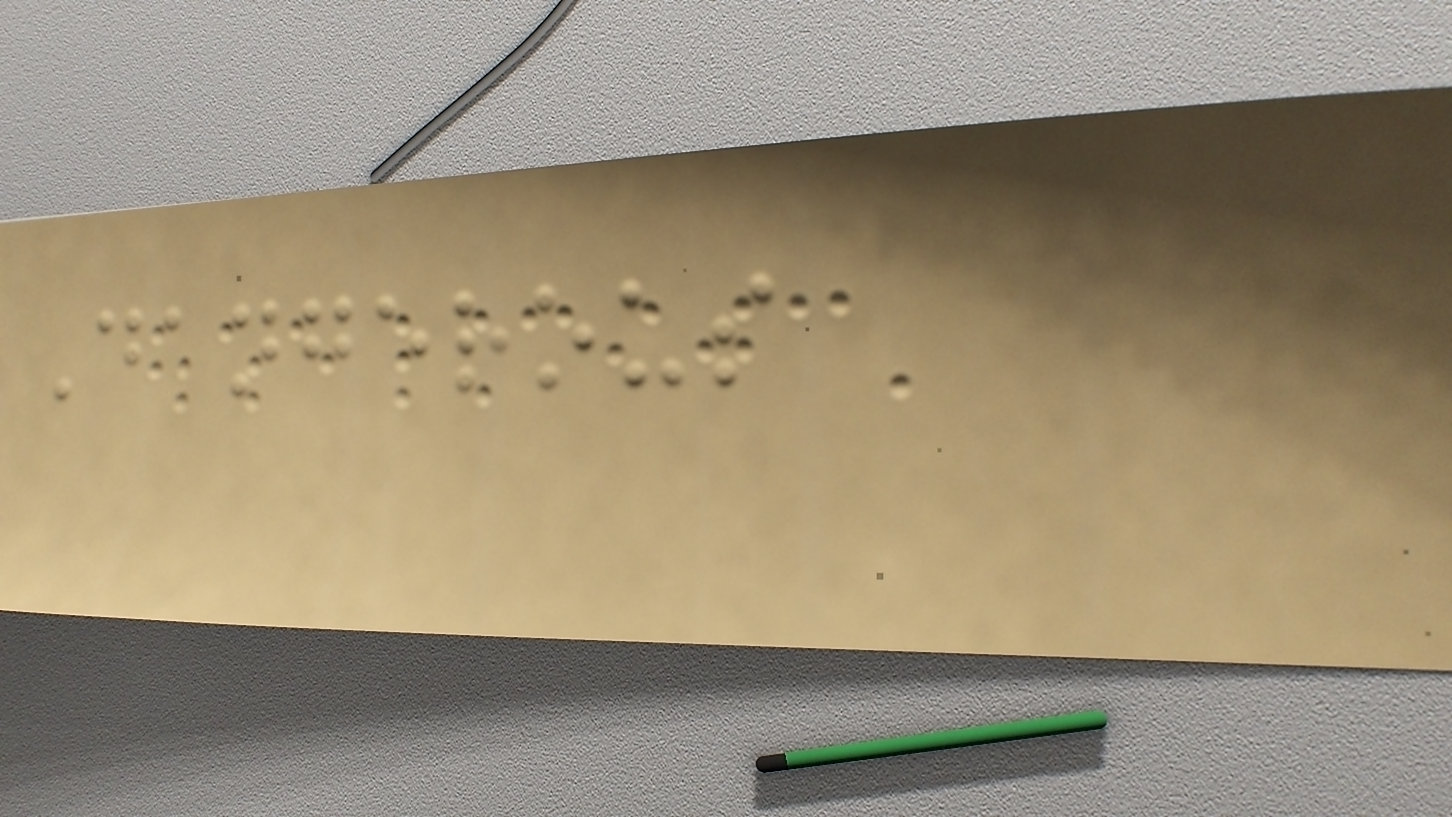Dangerous
